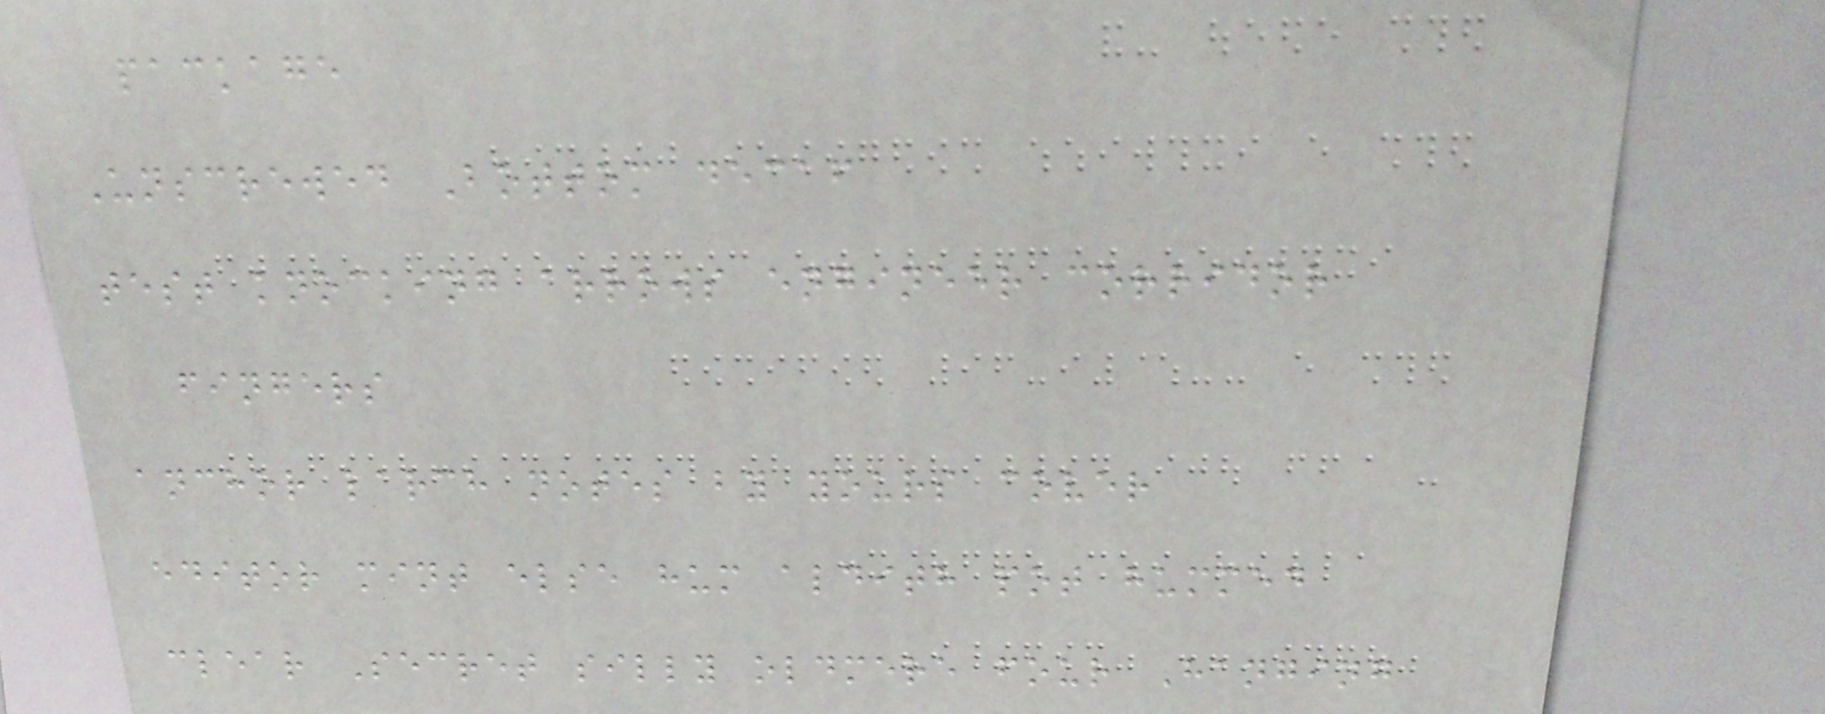package
Unscrewed Bottom decaf
test knocking arrows engineer corridor
fingers
anchor larch notes by yours cover
editor mint else hum aldith pot hummed
clear Secret silly oldmere four Hanging
